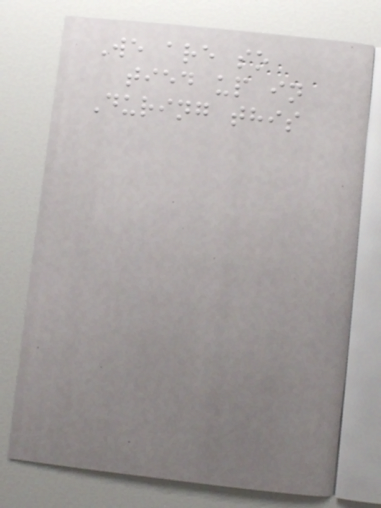We are so
tied up in
During this
